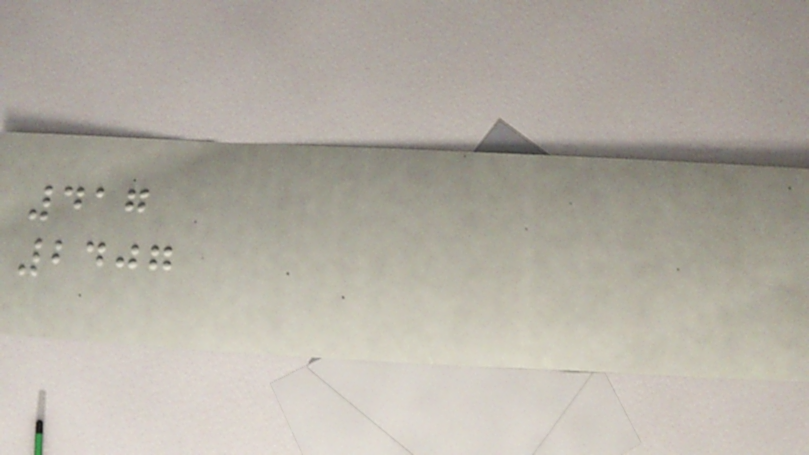417
2407
